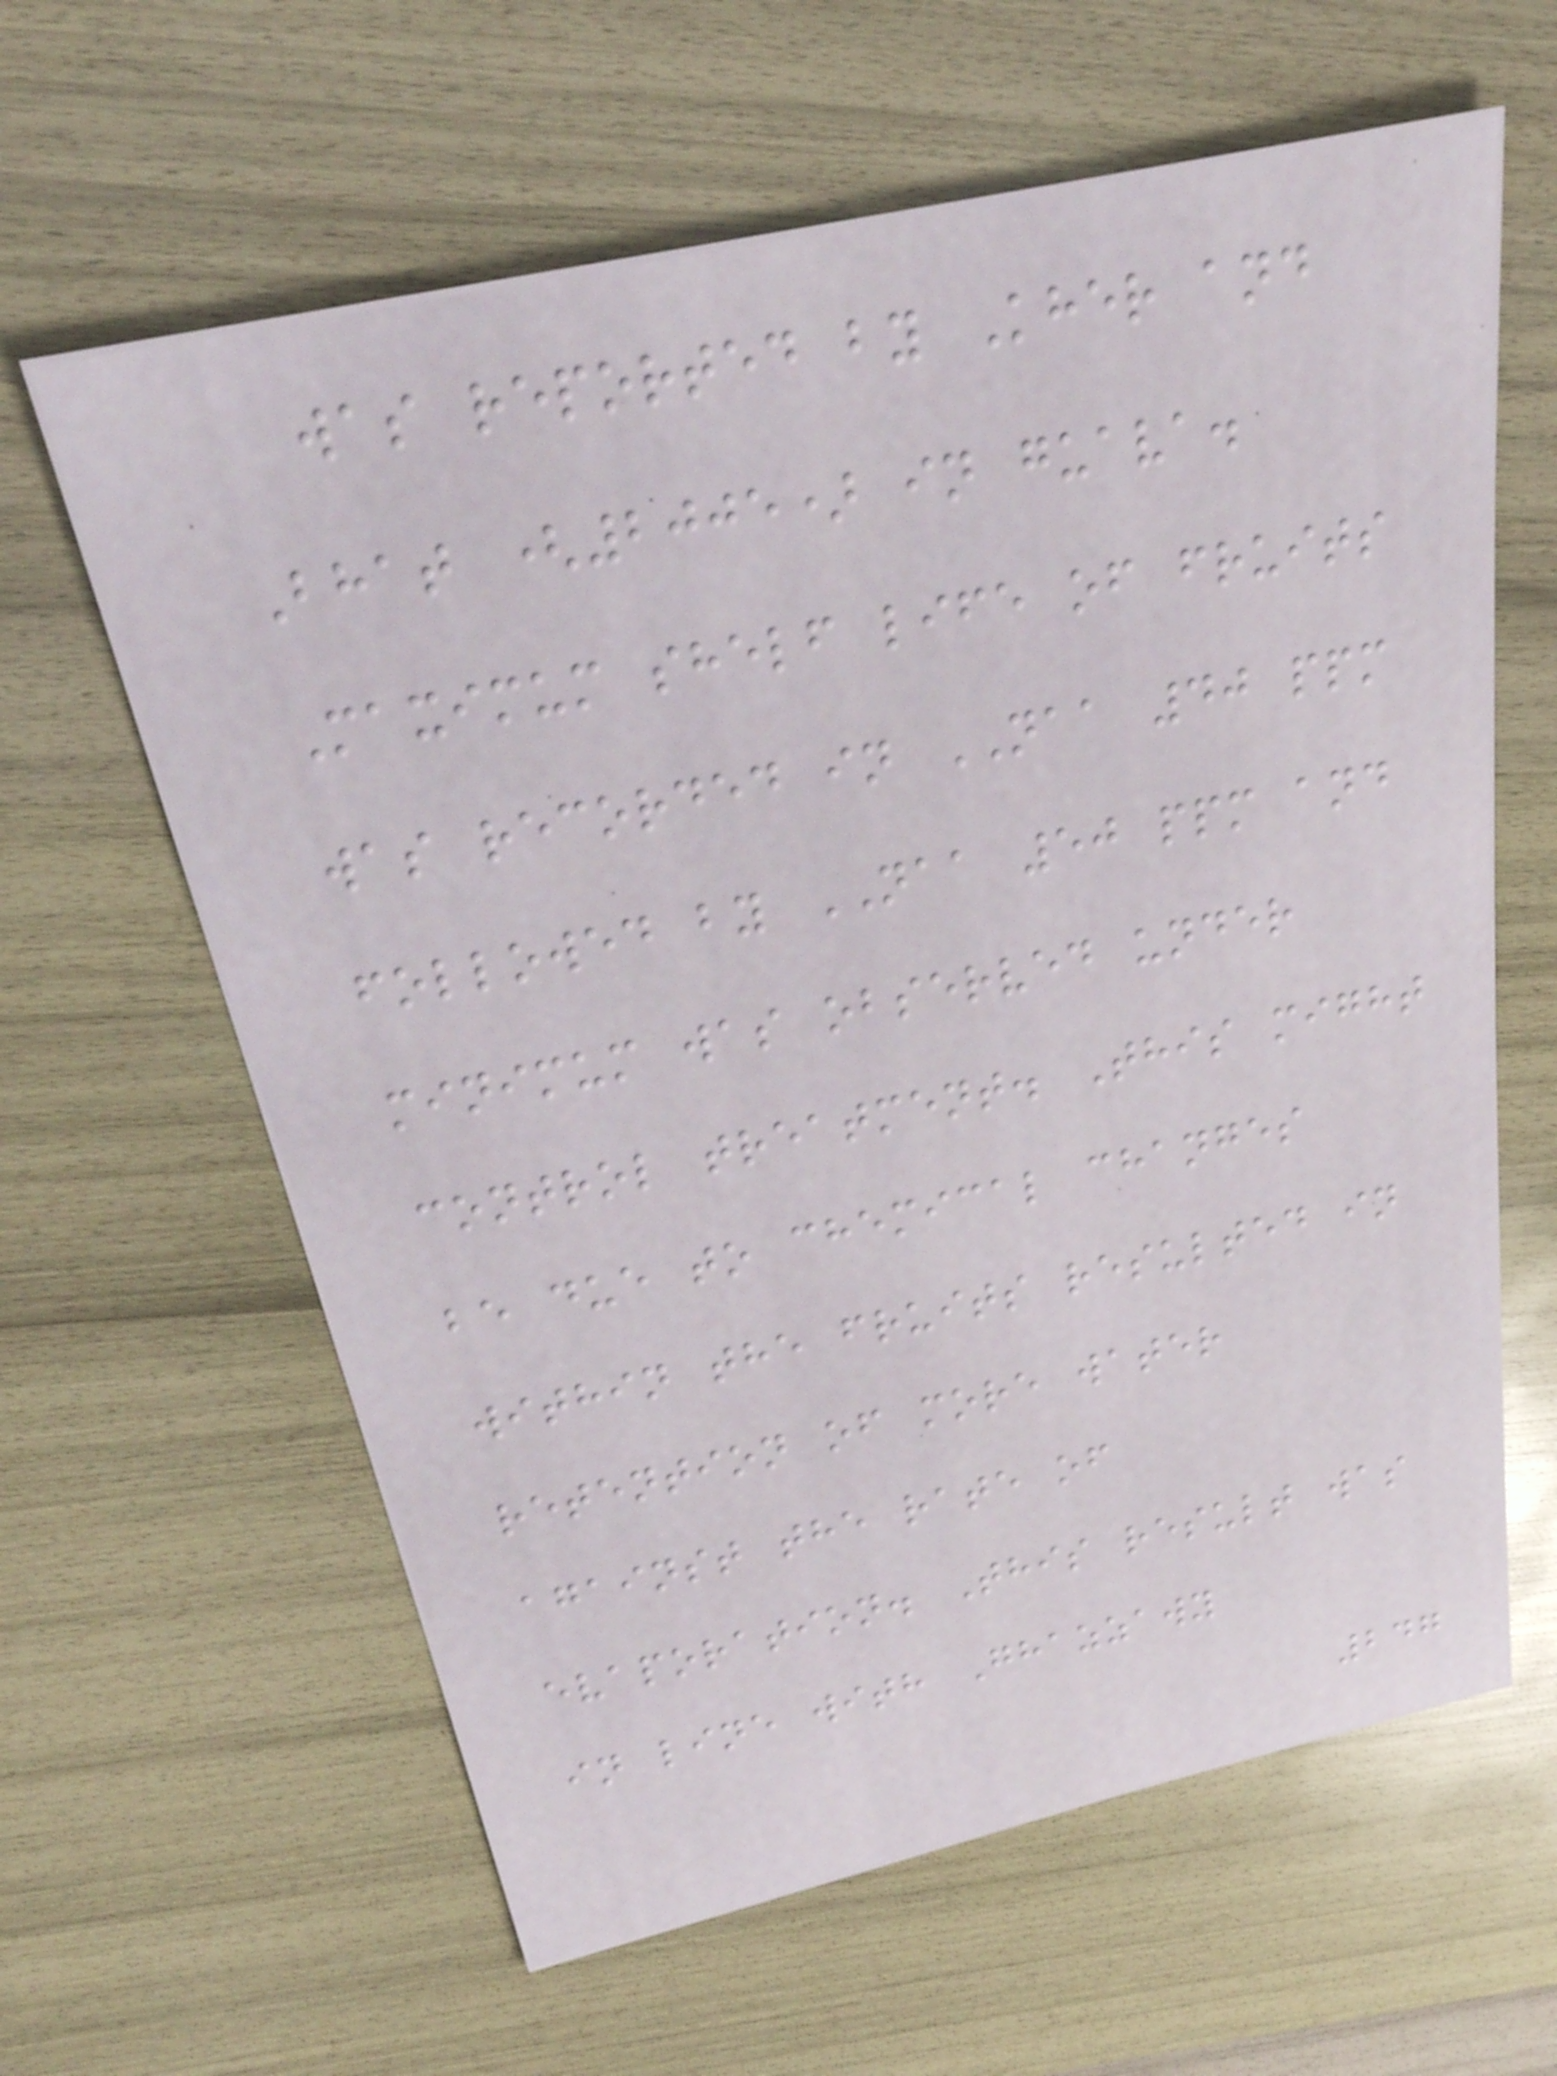was reported by Kher and
Bhat (2005) in guava.
Maximum shelf life of fruits
was recorded in NAA 40 ppm
followed by NAA 50 ppm and
minimum was observed under
control treatment. This might
be due to chemical changes
within the fruits resulted in
retention of more water
against the rate of
evaporation. This result was
in line with Ghazzawy
247
